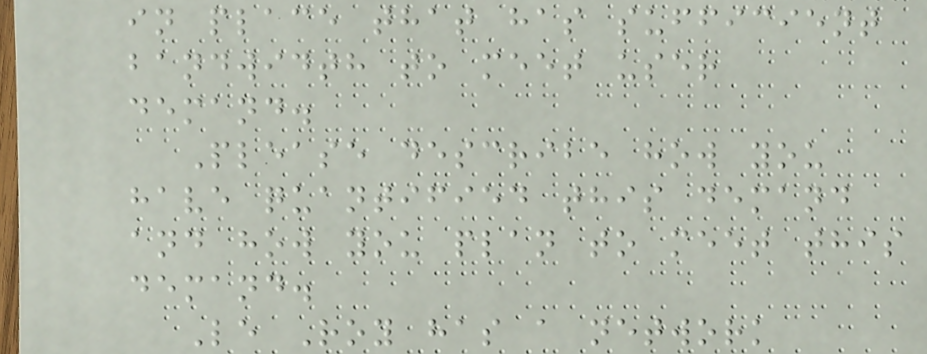in place that has sufficient
bandwidth to meet user
demand.
Please describe how you
have quantified this demand
and how you plan to meet this
demand.
Le Roy has a network
